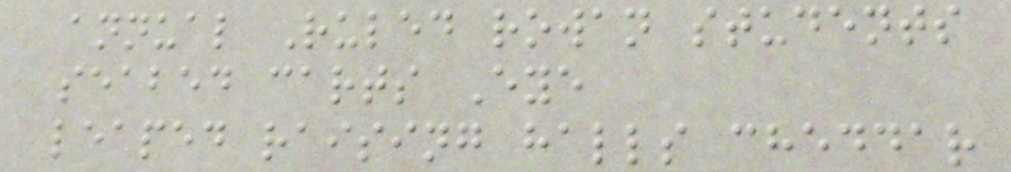annual Ruled rowan students
seabed carts Eye
leaped raising halls cheddar
